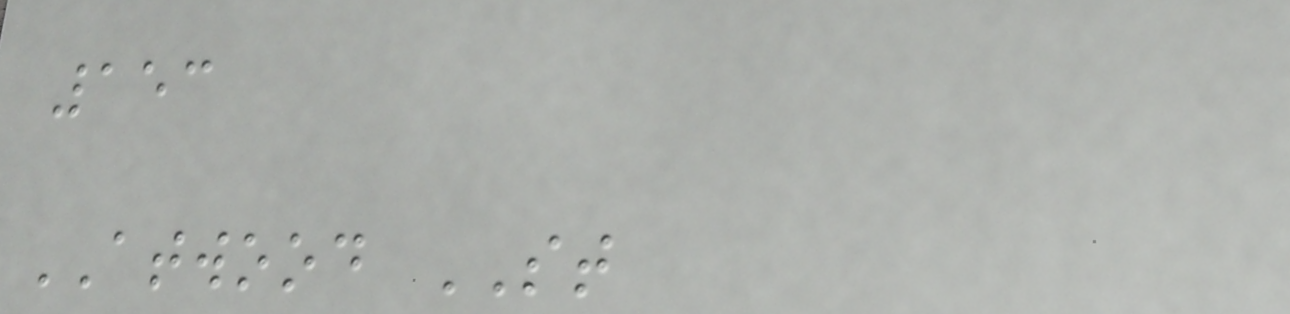153
ATWOOD ST
